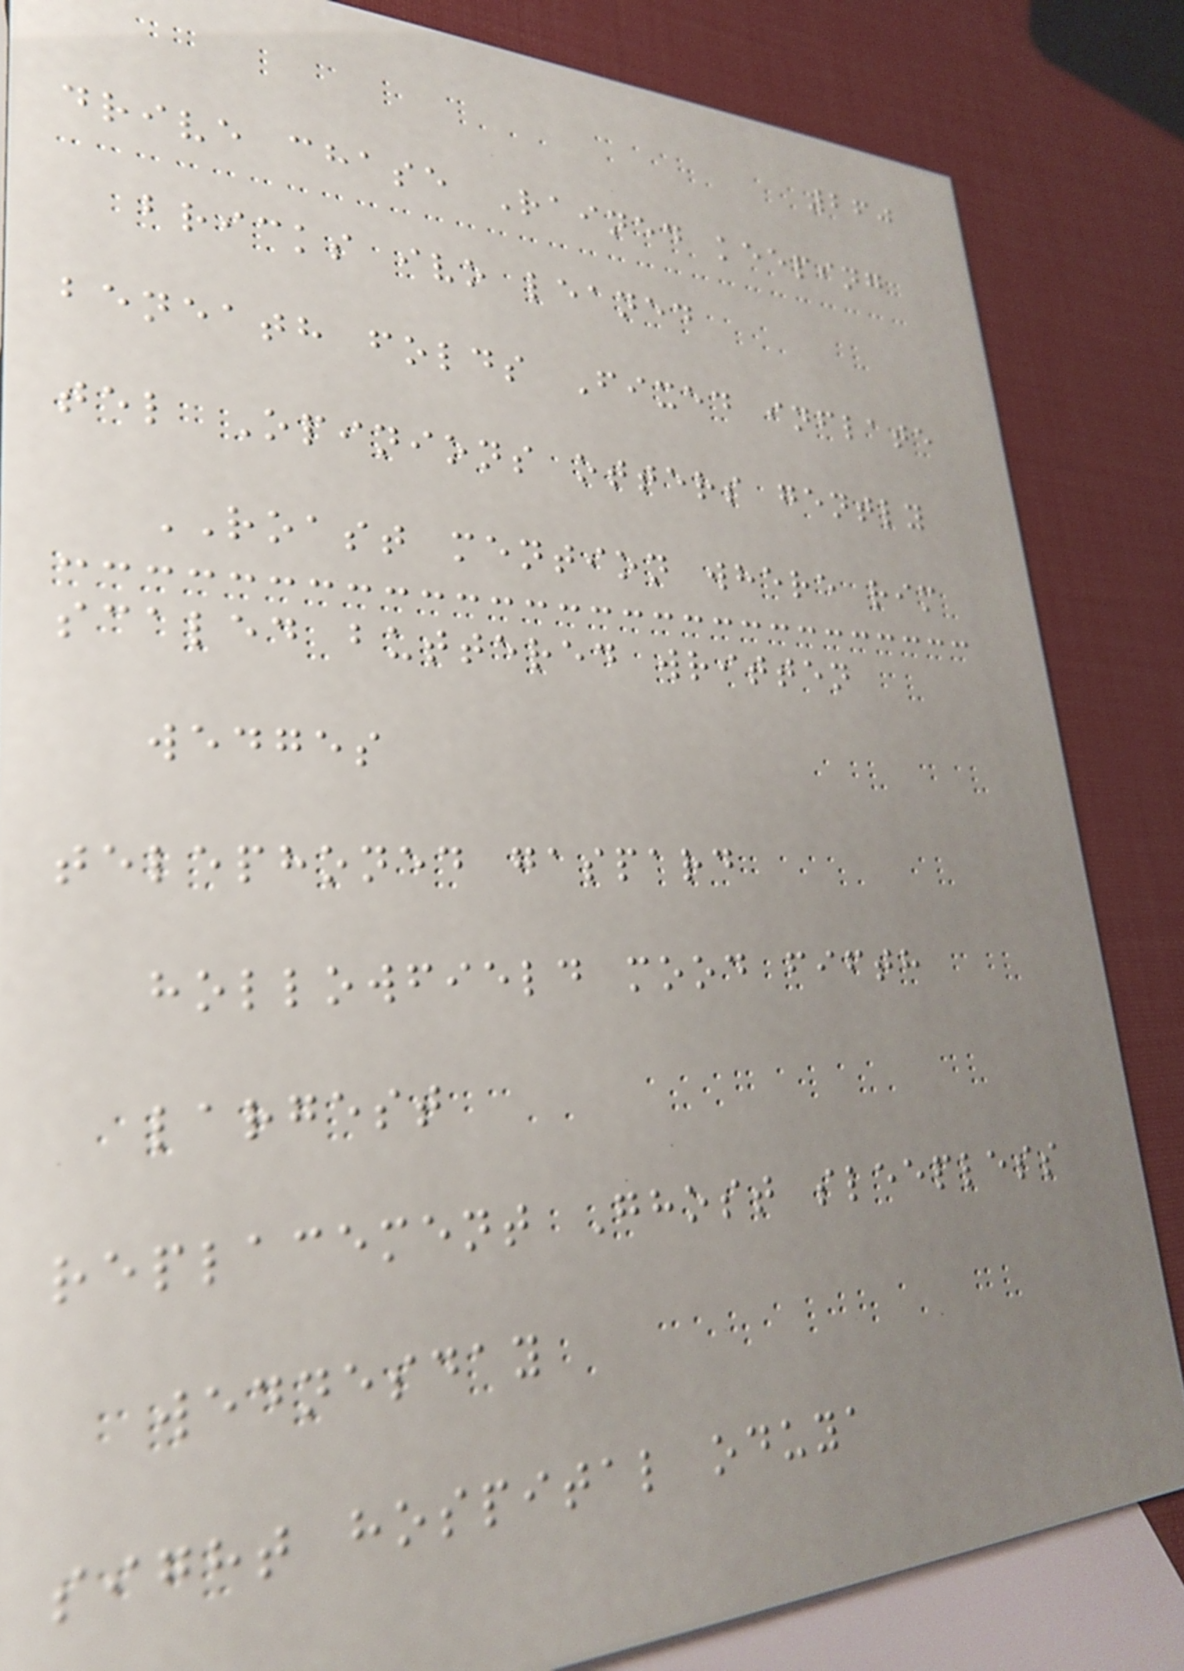260
drive chase Rained keeping
bricks ivo leaned
beneath folds Fixed inflate
tel Opinions otters gently
ROAST mention where rim
scaled buttered written
wedges
telephoned gaspard
hollowfield mood fifth
largest
replacement Ghost sleepless
wednesday
sight hospital oduya
